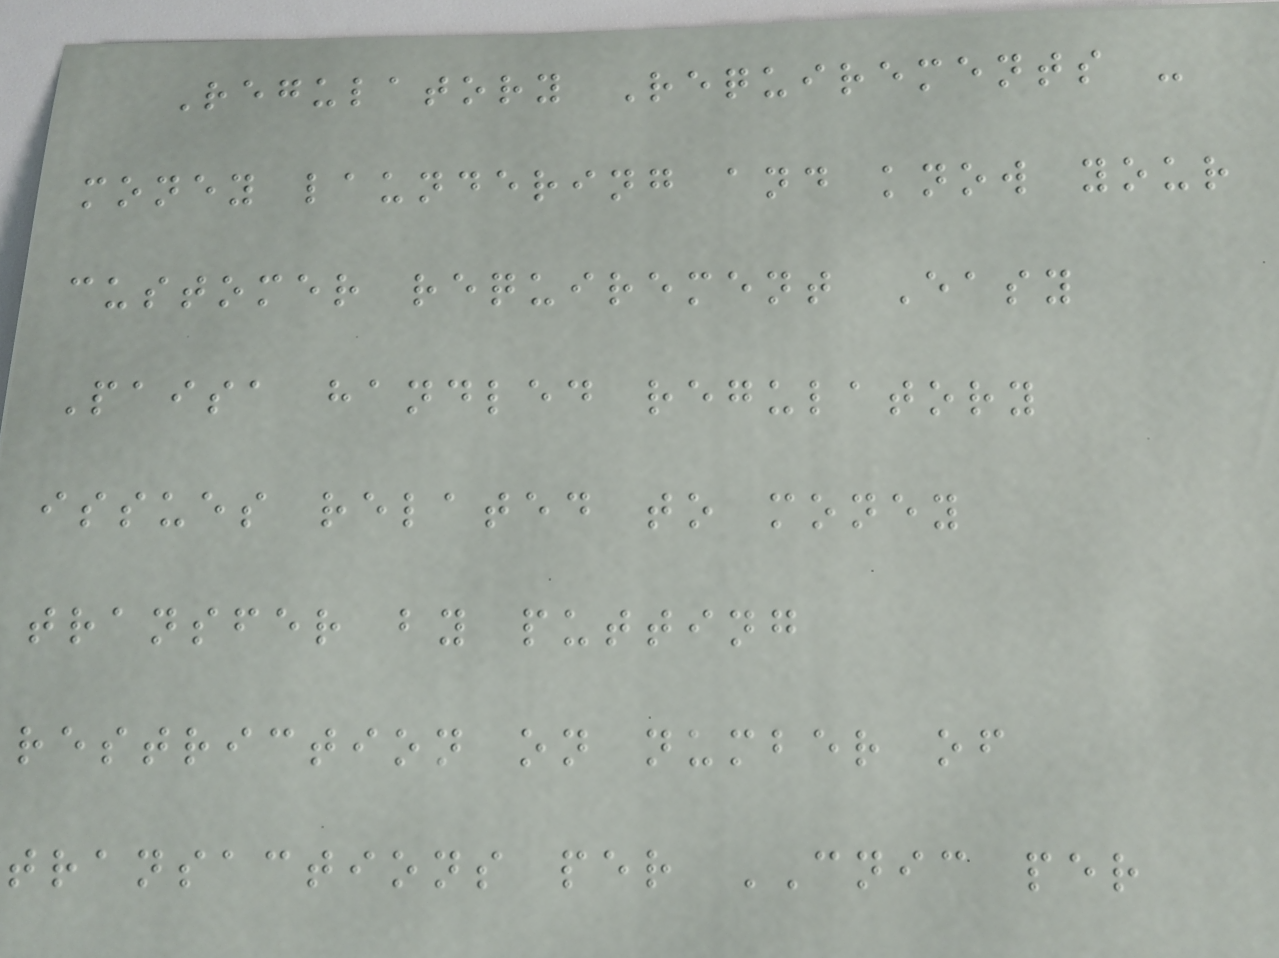Regulatory Requirements -
money laundering and know your
customer requirement Easy
Paisa handled regulatory
issues related to money
transfer by putting
restriction on number of
transactions per CNIC per
